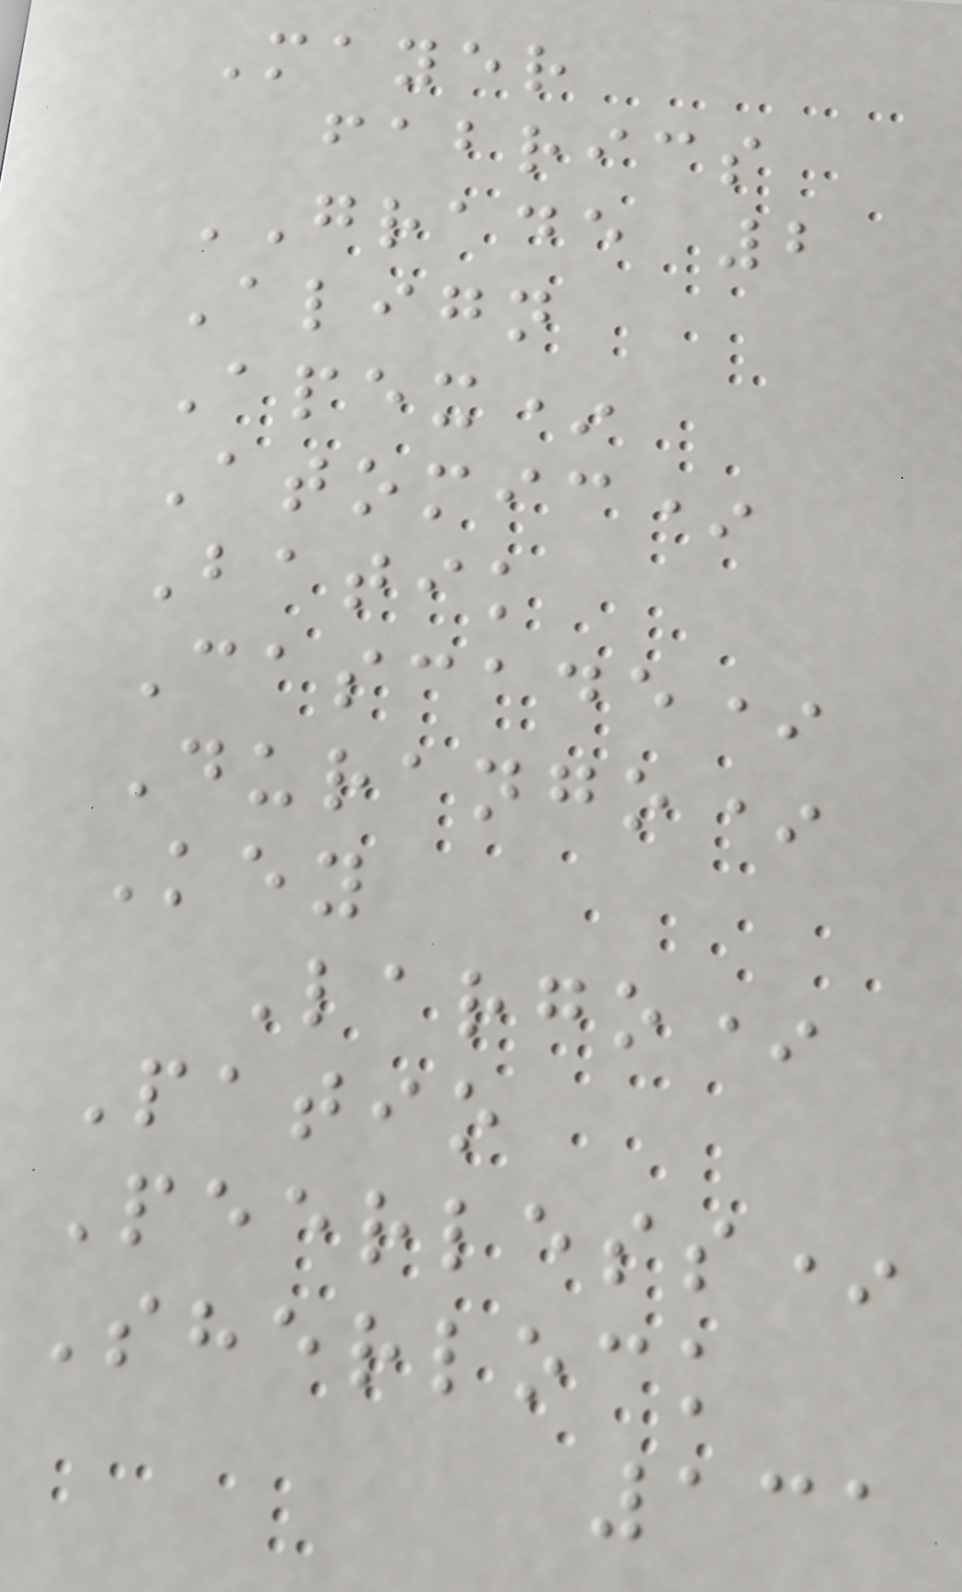Mayer
fabrics
GRADE 2
Align
Apex*
Atomic*
Batik
Cascade*
Durango*
Key
Largo*
Patio
Peerless*
Sherlock
131
